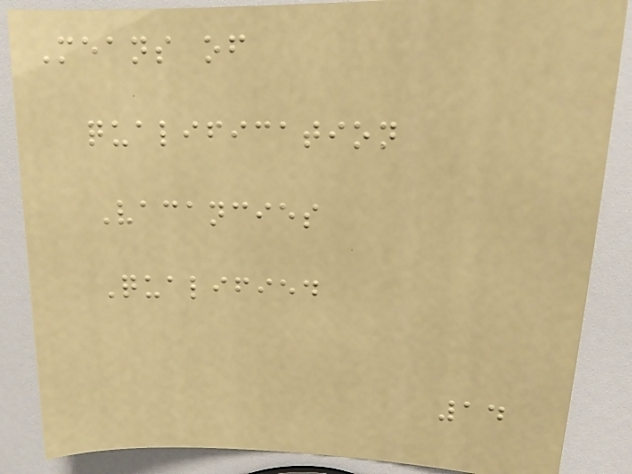Means of
qualification
Vacancies
Qualified
14
